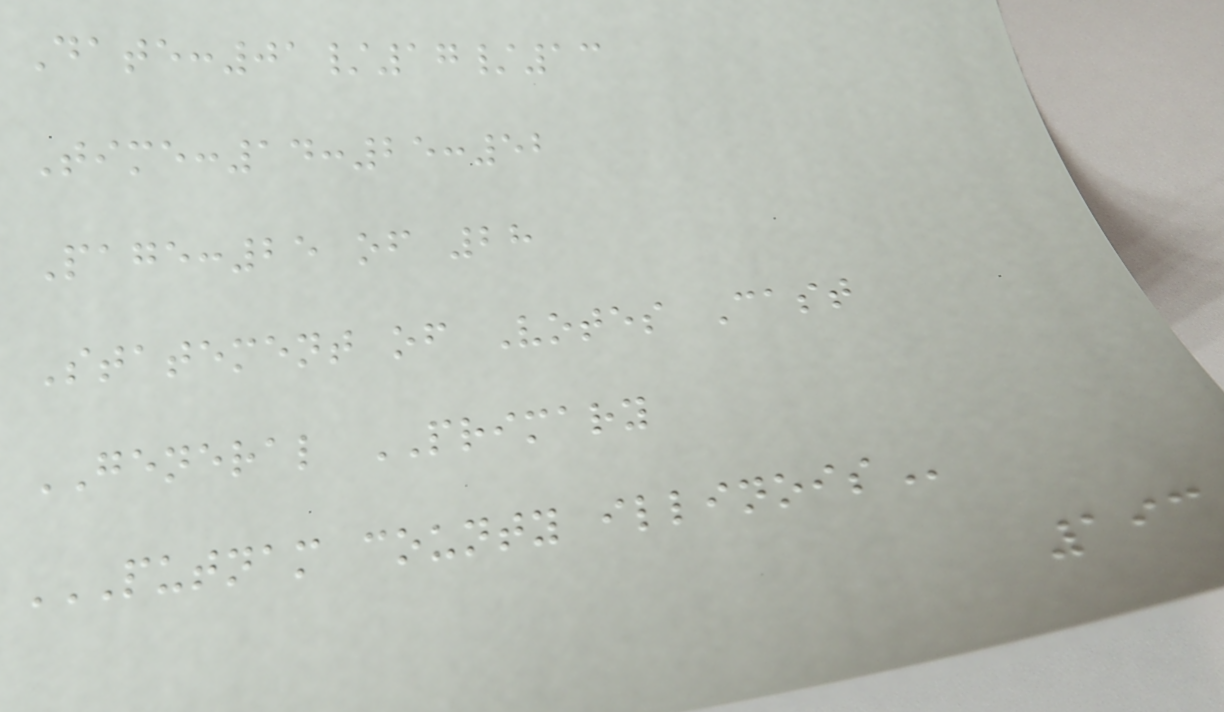Date:01/17/13
Time:14:25:52
Page:25 of 28
Statement of Votes Cast
GENERAL PRIMARY
PUTNAM COUNTY ILLINOIS
193
